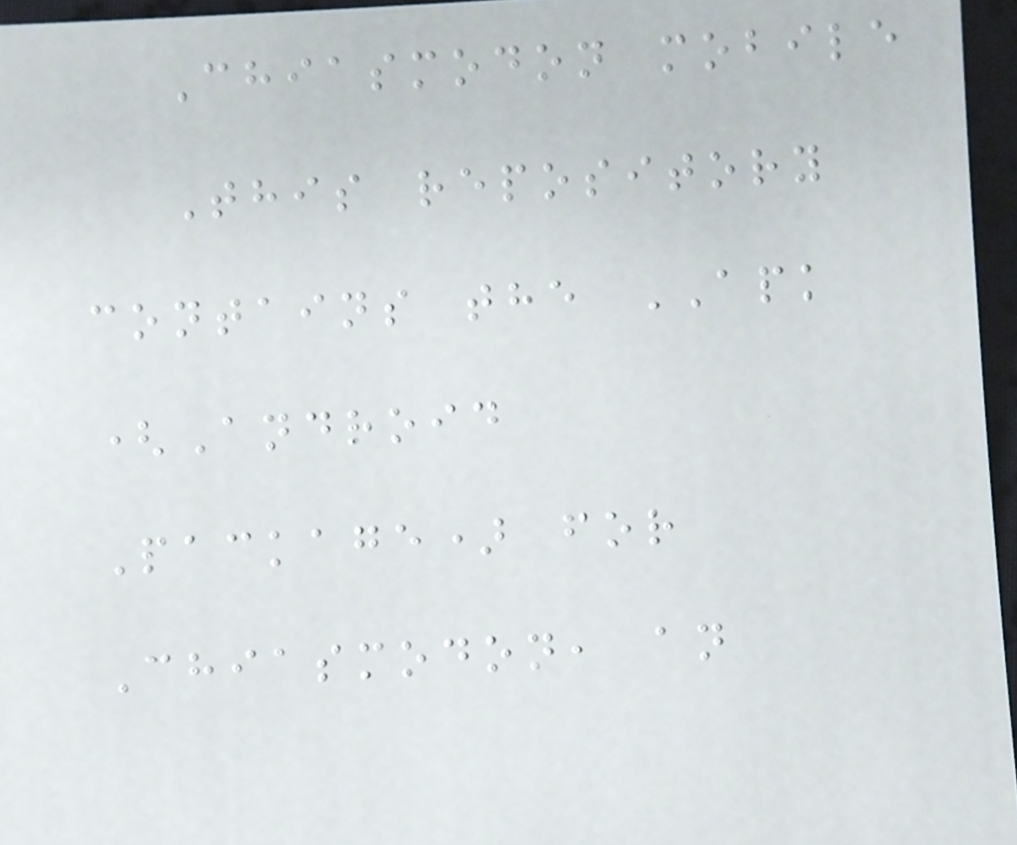Chiasmodon mobile
This repository
contains the APK
(Android
Package) for
Chiasmodon, an
